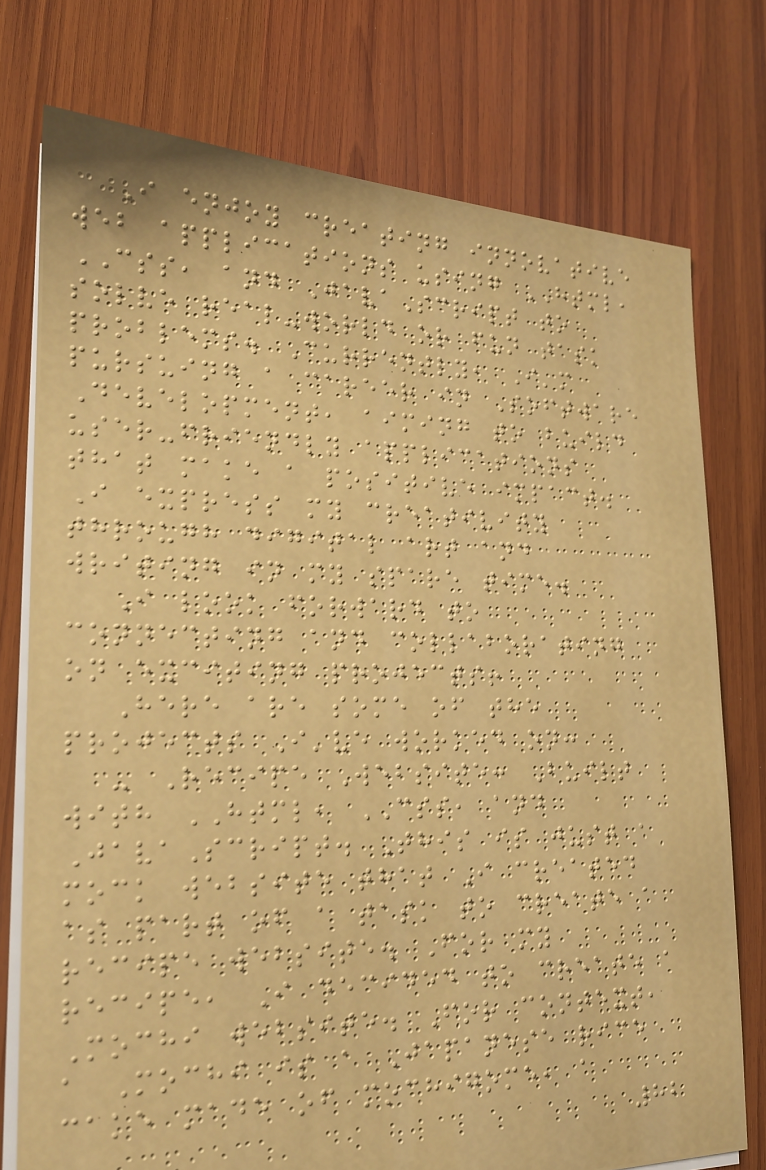I enjoy creating innovative
web applications using HTML,
CSS, and JavaScript to
solve real-world or fun task
problems. Currently, I'm
pursuing a career in Software
Development, aiming to build
user-friendly applications
that make a positive impact.
I express my creativity
through digital art and
writing in my spare time.
I look forward to
connecting and collaborating
on exciting projects!
Here are some of the
projects I've worked on:
- Recipe Website: Built
with HTML, CSS, and
JavaScript. This is just a
mock website that I created
as part of a task to create a
recipe website. For my
recipe, I decided to create a
Mochi website. For context,
a Mochi is a Japanese rice
cake made of mochigome, a
82
